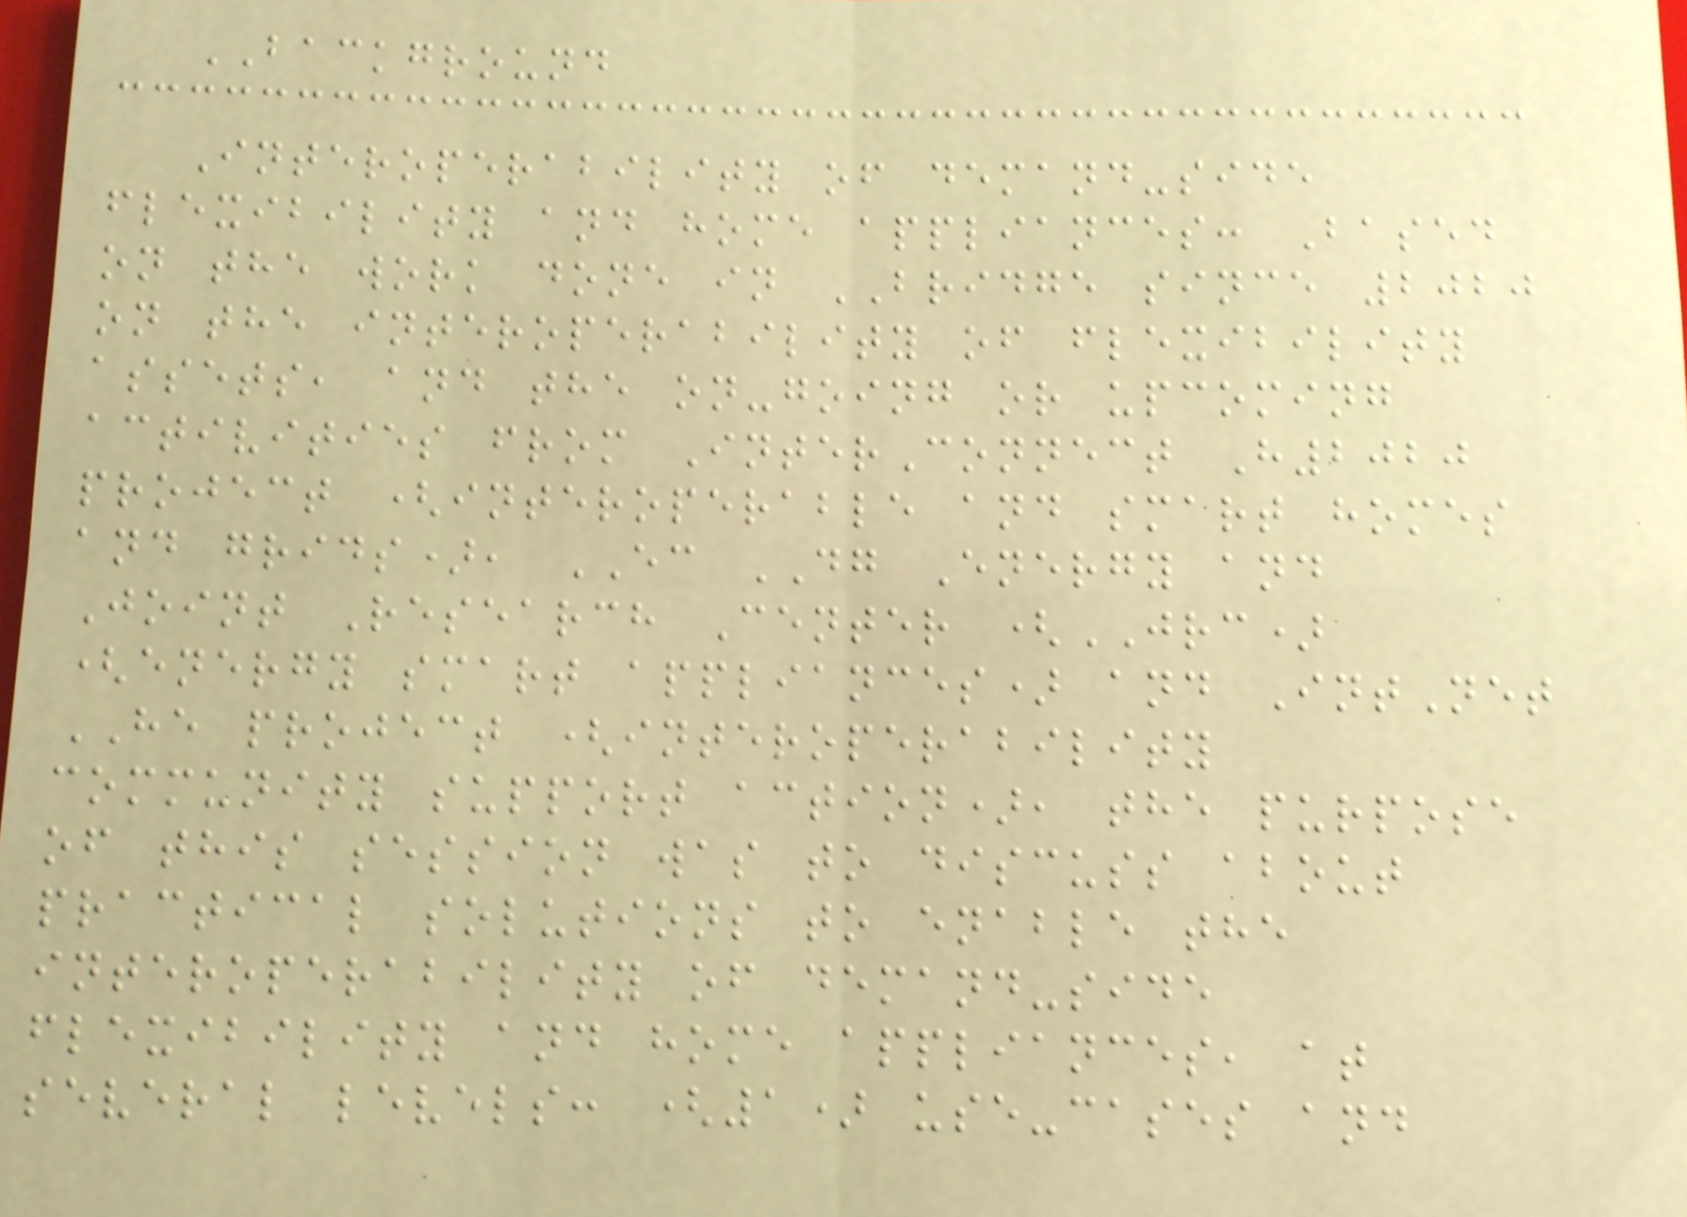BACKGROUND
Interoperability of demand-side
flexibility and home appliances: Based
on the work done in BRIDGE since 2020
on the interoperability of flexibility
assets, and the on-going or upcoming
activities from InterConnect H2020
project (interoperable and smart homes
and grids), EC DG Energy and
Joint Research Center (JRC)
(energy smart appliances) and IntNet
HE project (interoperability
community support action), the purpose
of this session was to discuss about
practical solutions to enable the
interoperability of demand-side
flexibility and home appliances, at
several levels: (1) use-cases and
